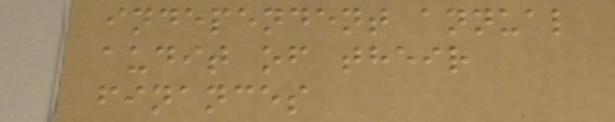independent annual
audit of their
finances
